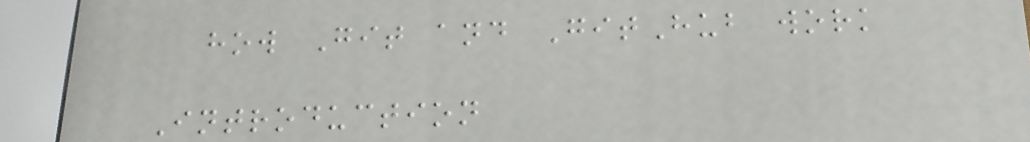how Git and GitHub work
Introduction
